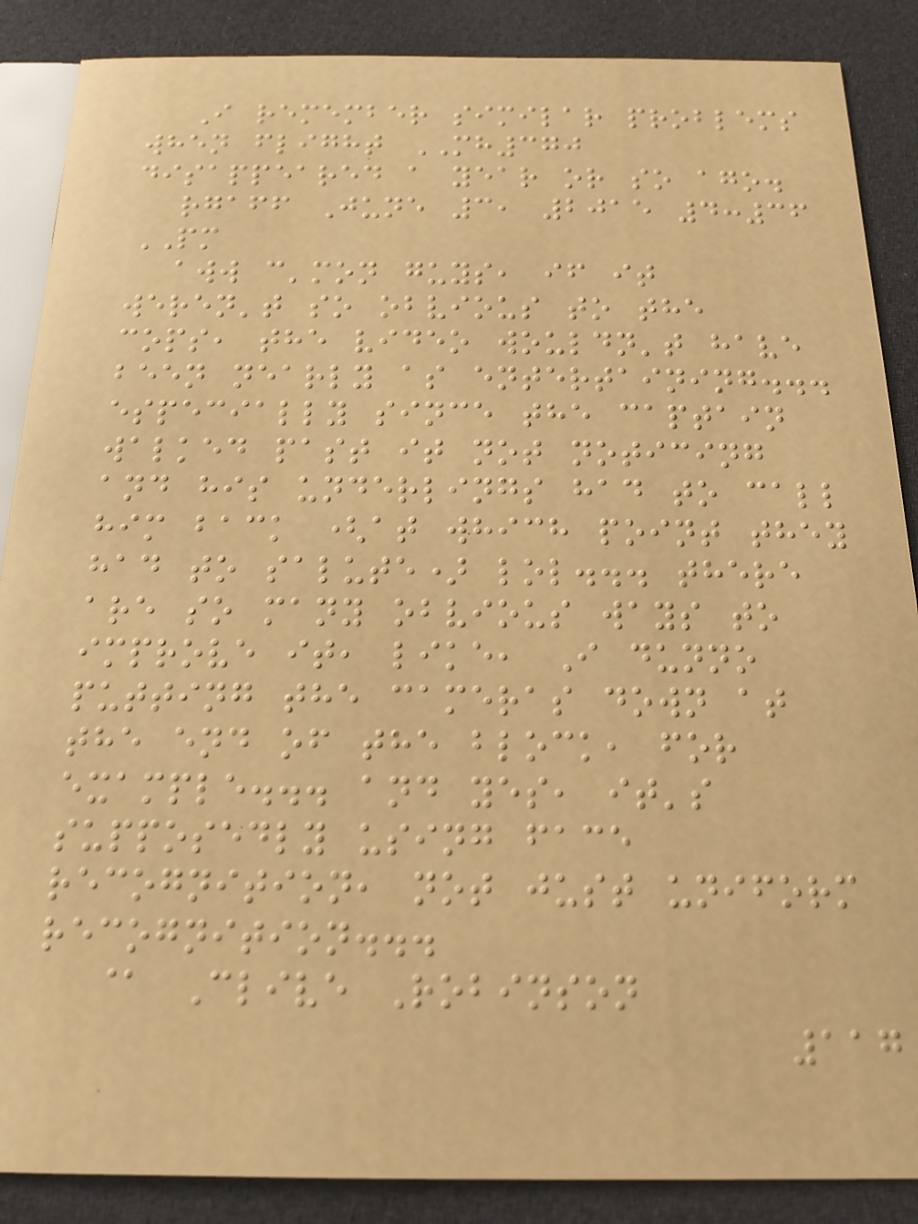I remember similar problems
when flight MH370
disappeared a year or so ago.
rgaff June 3, 2015 4:36
PM
aww c'mon guys, if it
weren't so obvious to the
cops, the video wouldn't have
been nearly as entertaining...
especially since the captain
walked past it not noticing
and his underlings had to call
him back (at which point they
had to salute) lol... there
are so many obvious ways to
improve it, like, I dunno
putting the cameras down at
the end of the block, for
example... and yes, it's
supposedly using face
recognition, not just uniform
recognition...
@ Clive Robinson
117
